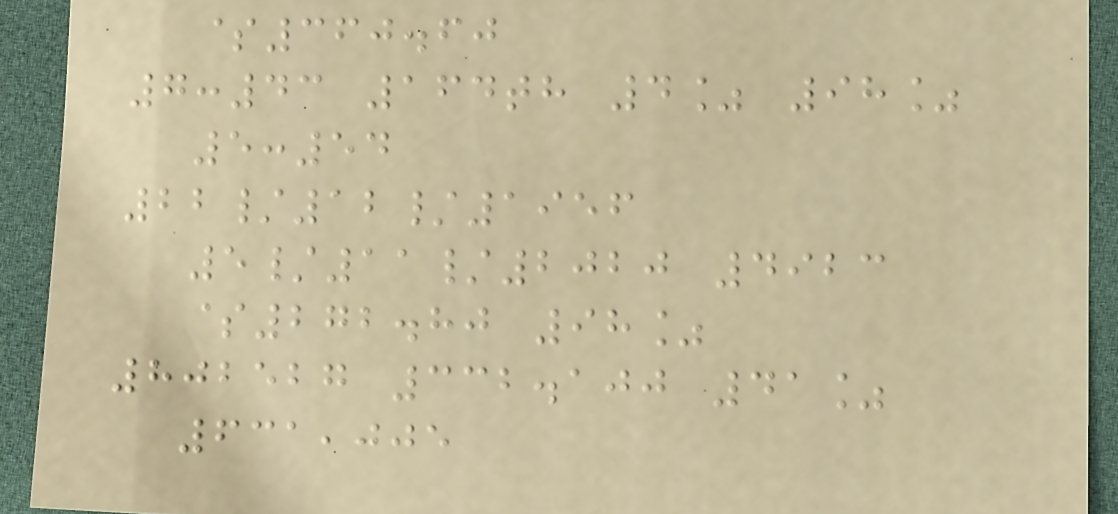$360.60
7:43 164th 4% 98%
5:54
22/12/1956
5/11/2020 4923
$272.80 98%
802527 332.100 41%
631,005
